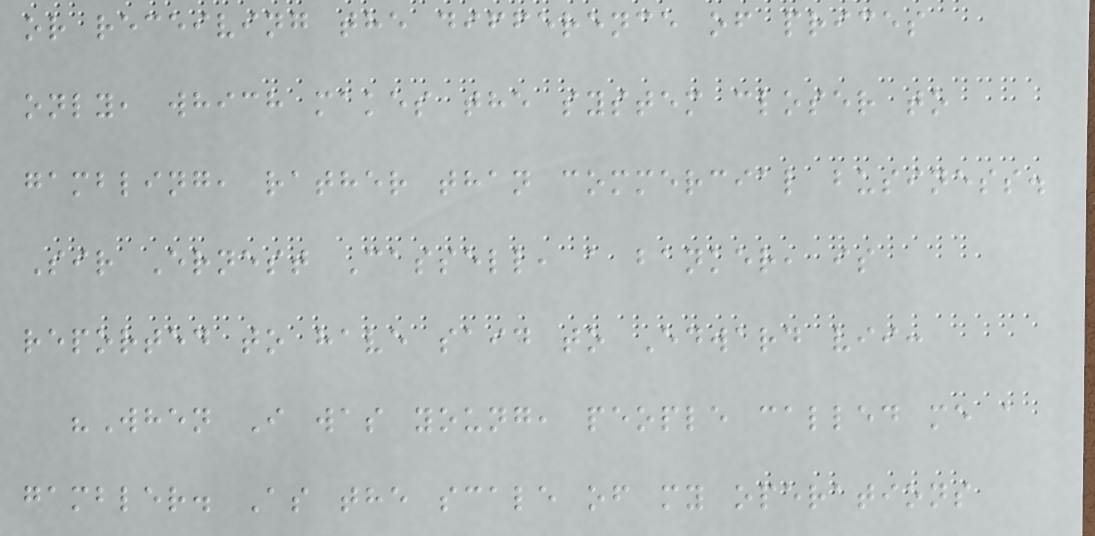or receiving the difference of prices
only, which makes the system closer to
gambling, rather than commercial business.
Sir Ernest Cassell, a banker, is
reported to have said to Edward vii:
"When I was young, people called me a
gambler. As the scale of my operations
